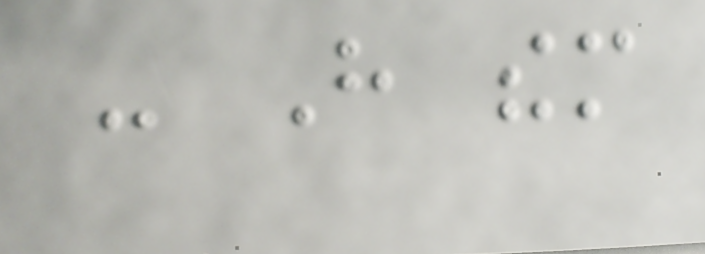- Have them
